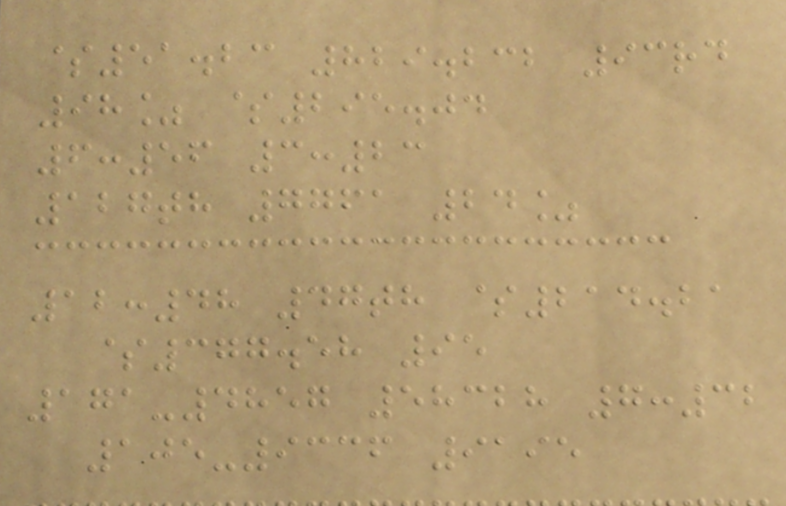$51.23 829.232 93rd
98% $295.04
6:56 3:23
127th 7761 24%
12:48 47th $214.21
$377.58 95
171-4857 58328 7:32
105-9336 9195
